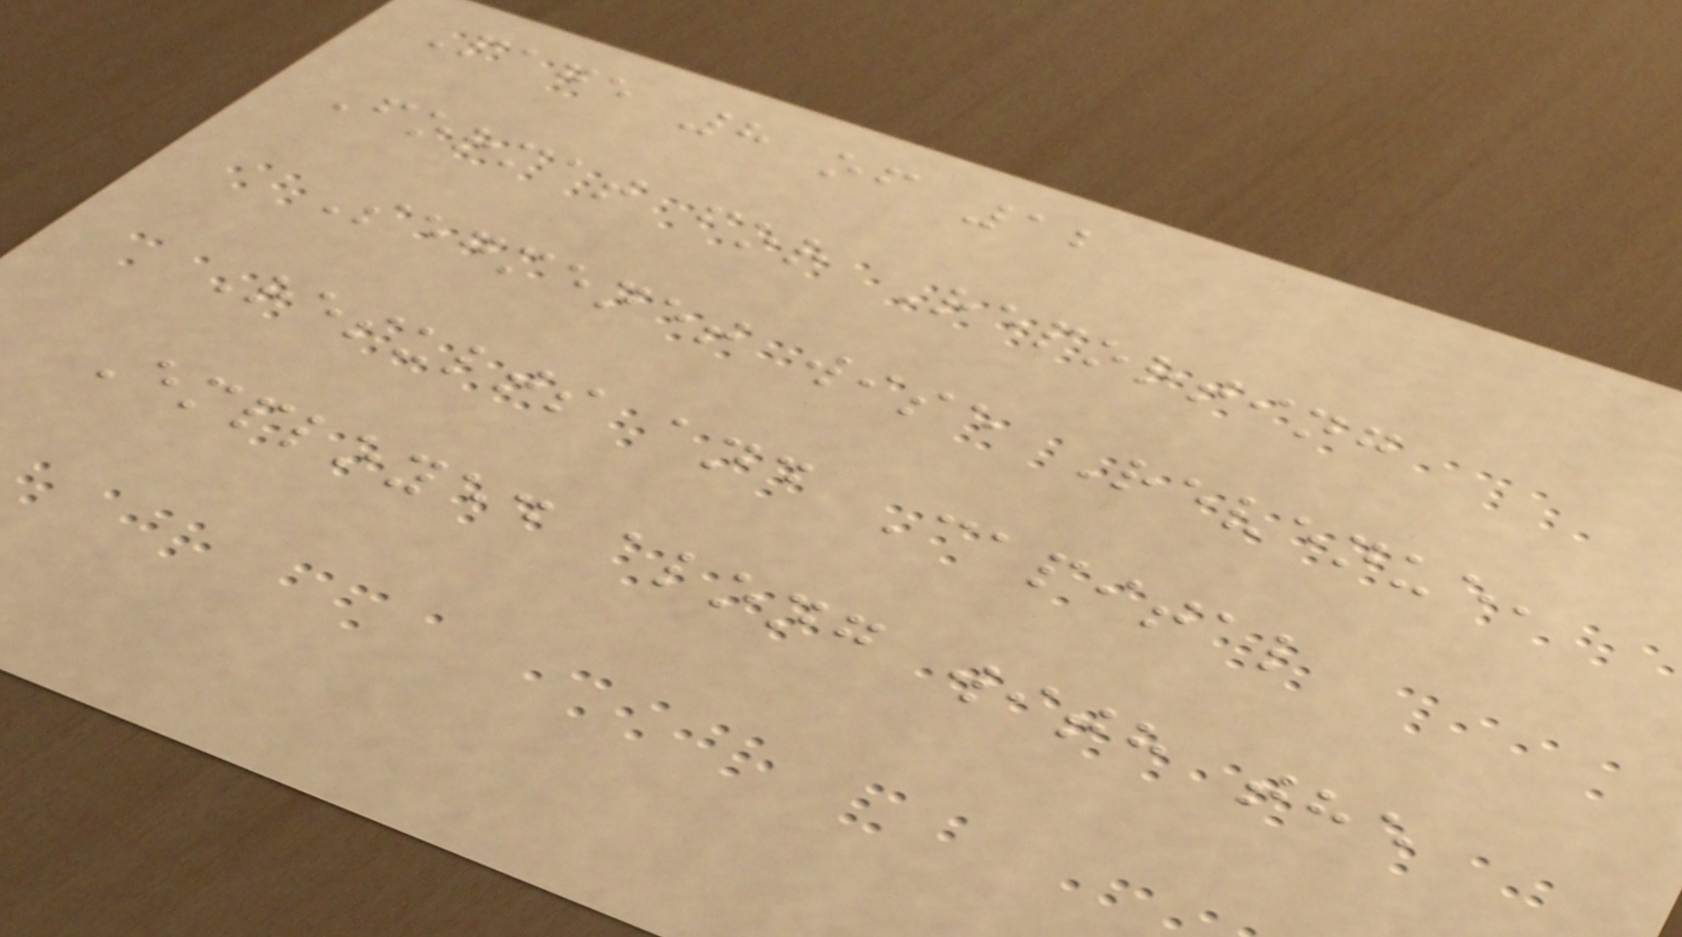Page 8 of 12
Format for Reporting
Segmenet wise Revenue,
Results and Capital
Employed along with the
